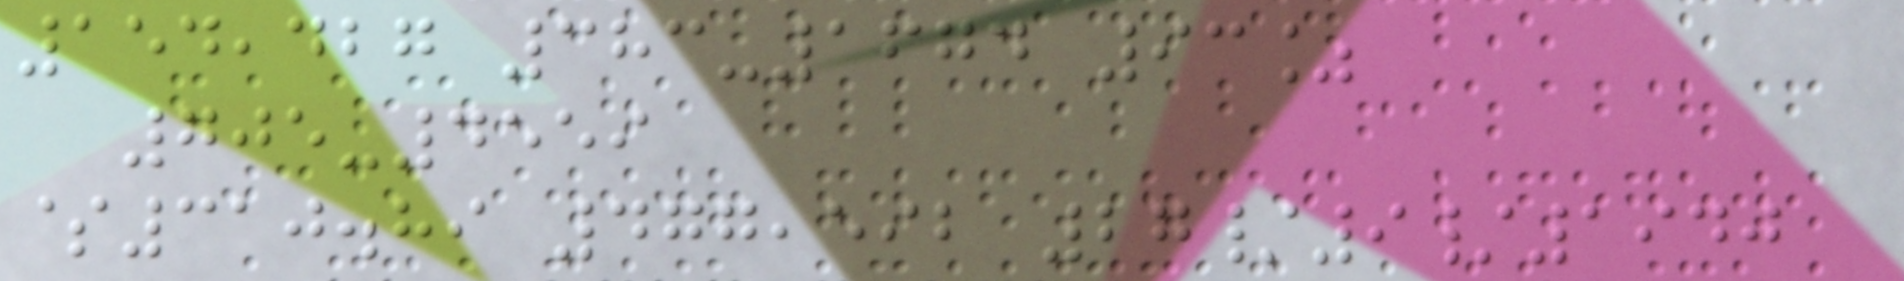154,427 383-1674 93%
705-4559
$310.89 477,592 27/9/1940
